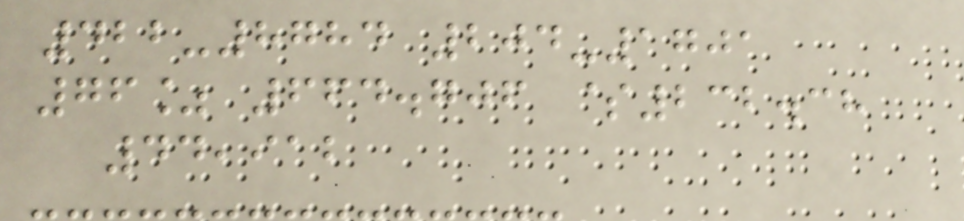422-8784 204-1701
76% 664.706 $232.38
44,912
